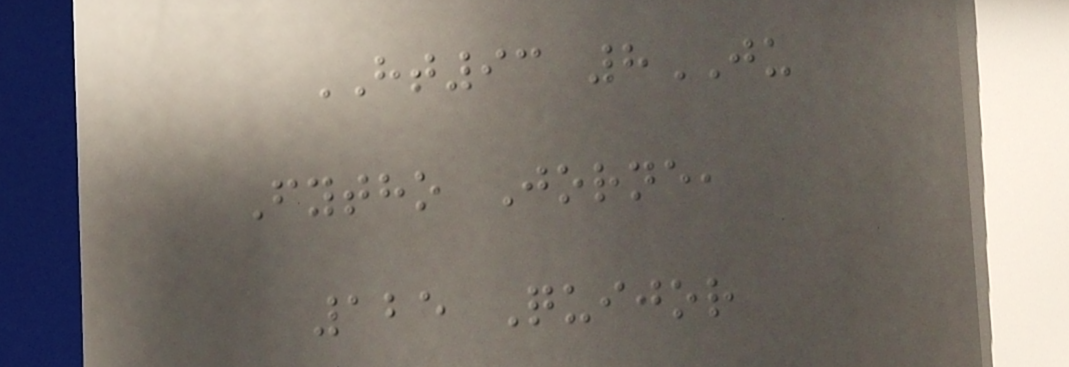HT93 8JU
Fytho Jorne,
125 Quijor
